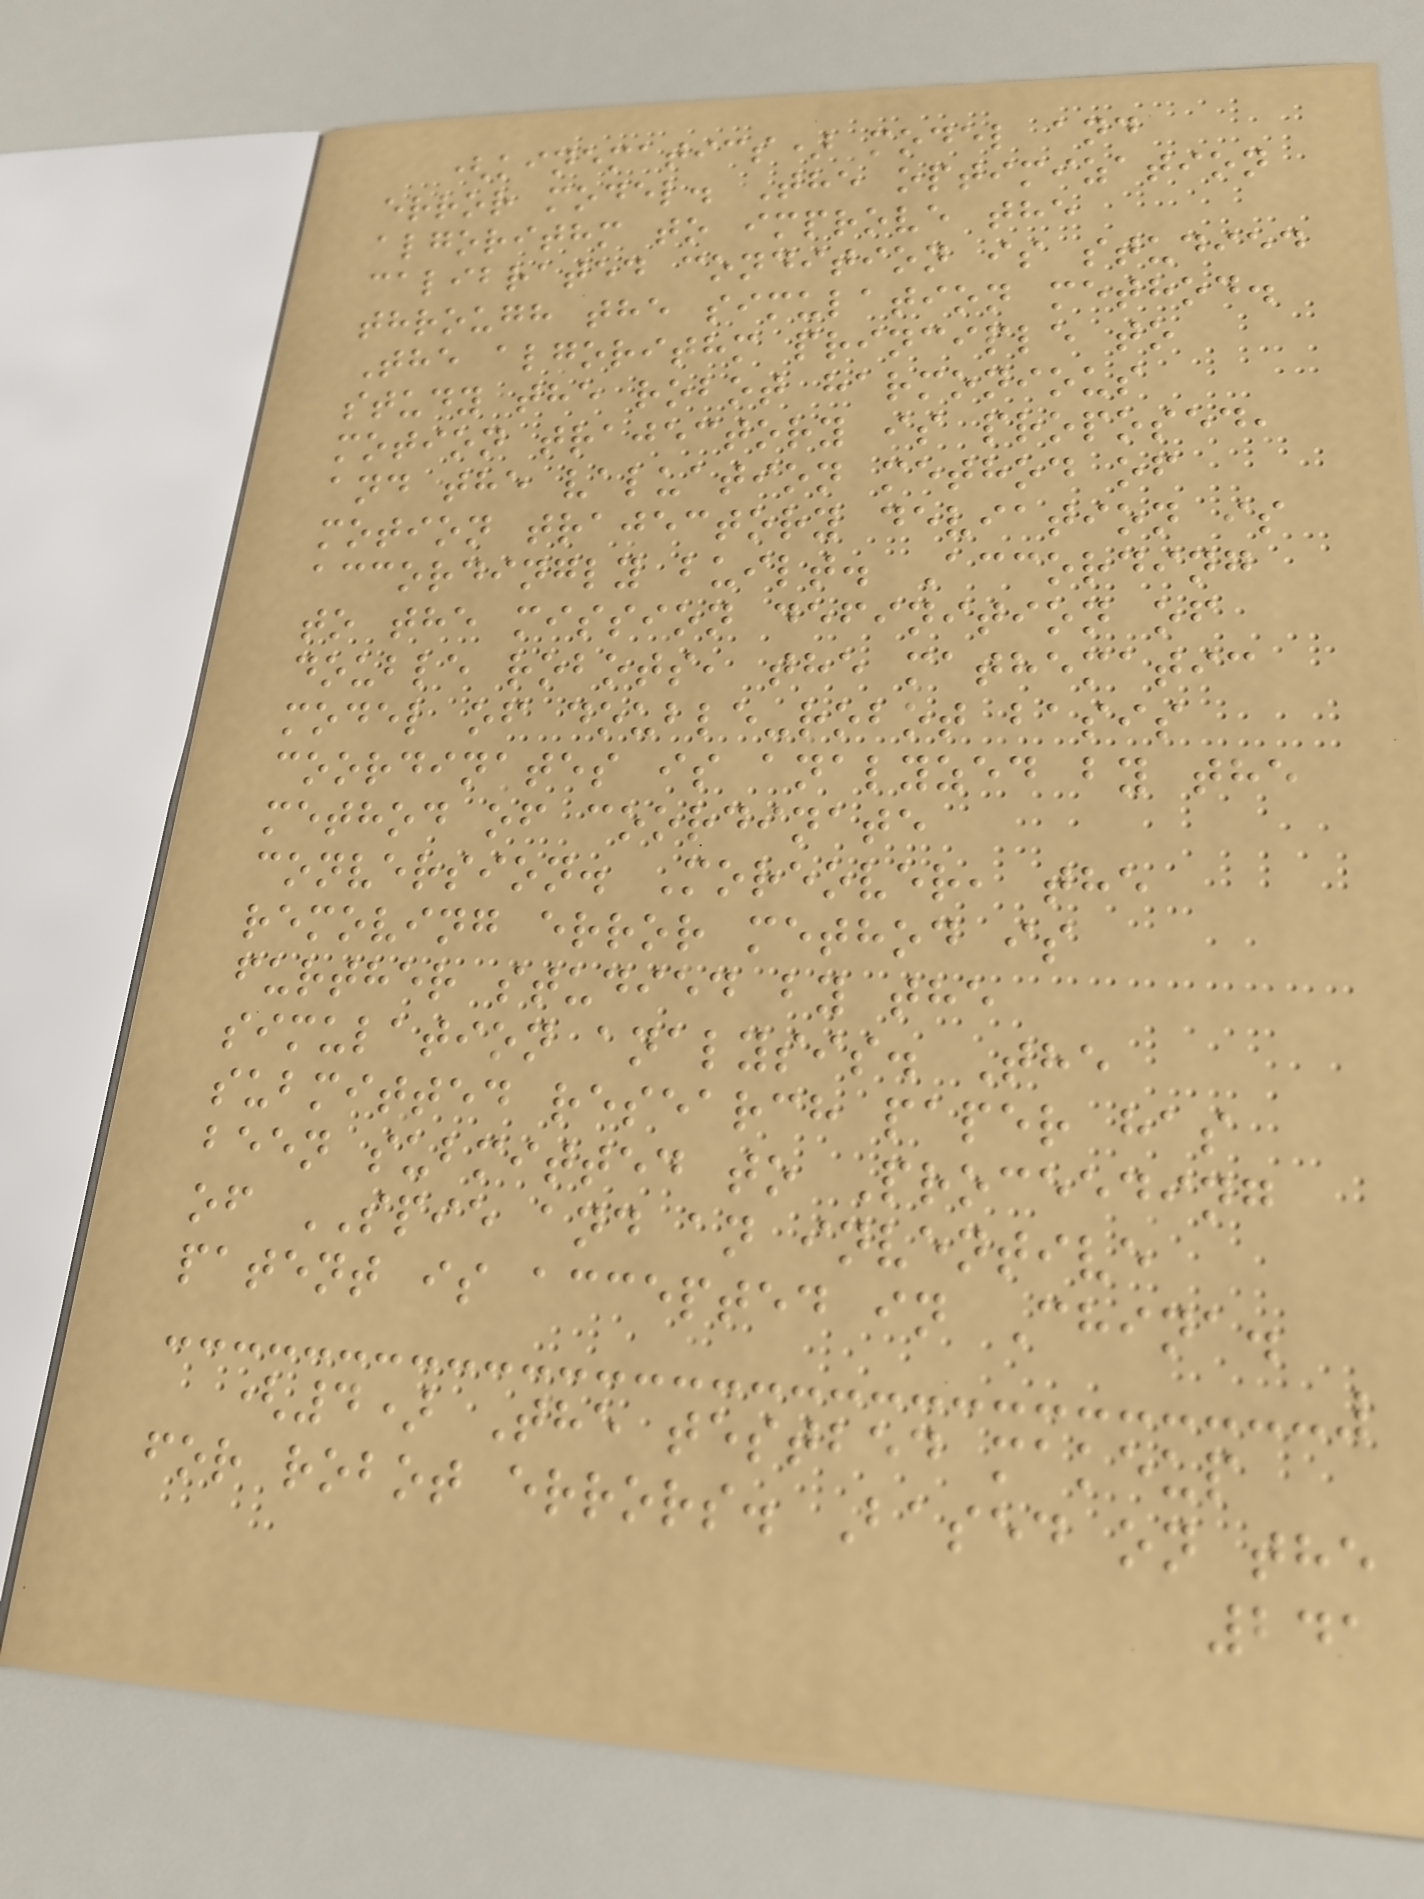(kinematics) model and
error model. The optimization
algorithm to improve the
calibrated condition is studied
through the simulation method.
The algorithm principle to
study the robot harmonious
motion trajectory is proposed,
and the valuation method of
motion trajectory deviation is
accordingly built. According
to the mission definition of
double robots, the mathematic
model of double-robot basis
coordinates is analyzed by the
method of coordinate
conversion. Moreover, the
removing error method is
further studied by the
simulation analysis. The
submitted research paper has
been submitted to Proceeding
of SPIE and an inventive
patent is accepted in China.
(4) The testbed makeup
for robot errors. Based on the
241
